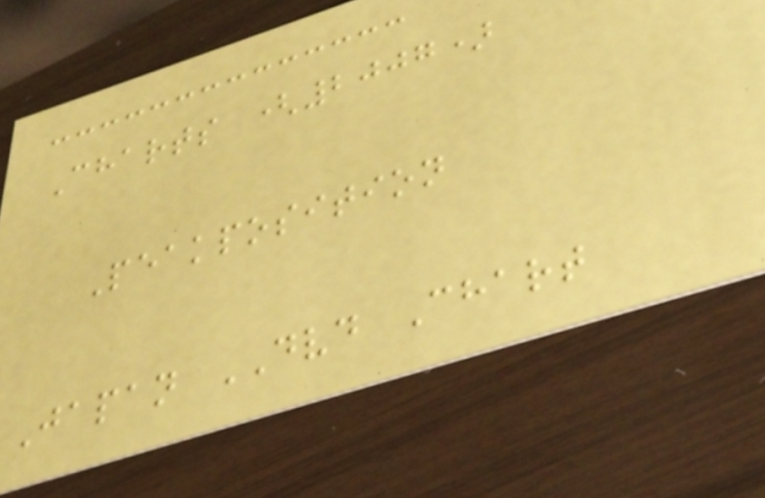Charts (2007)
Peakposition
Japan DVD Chart
